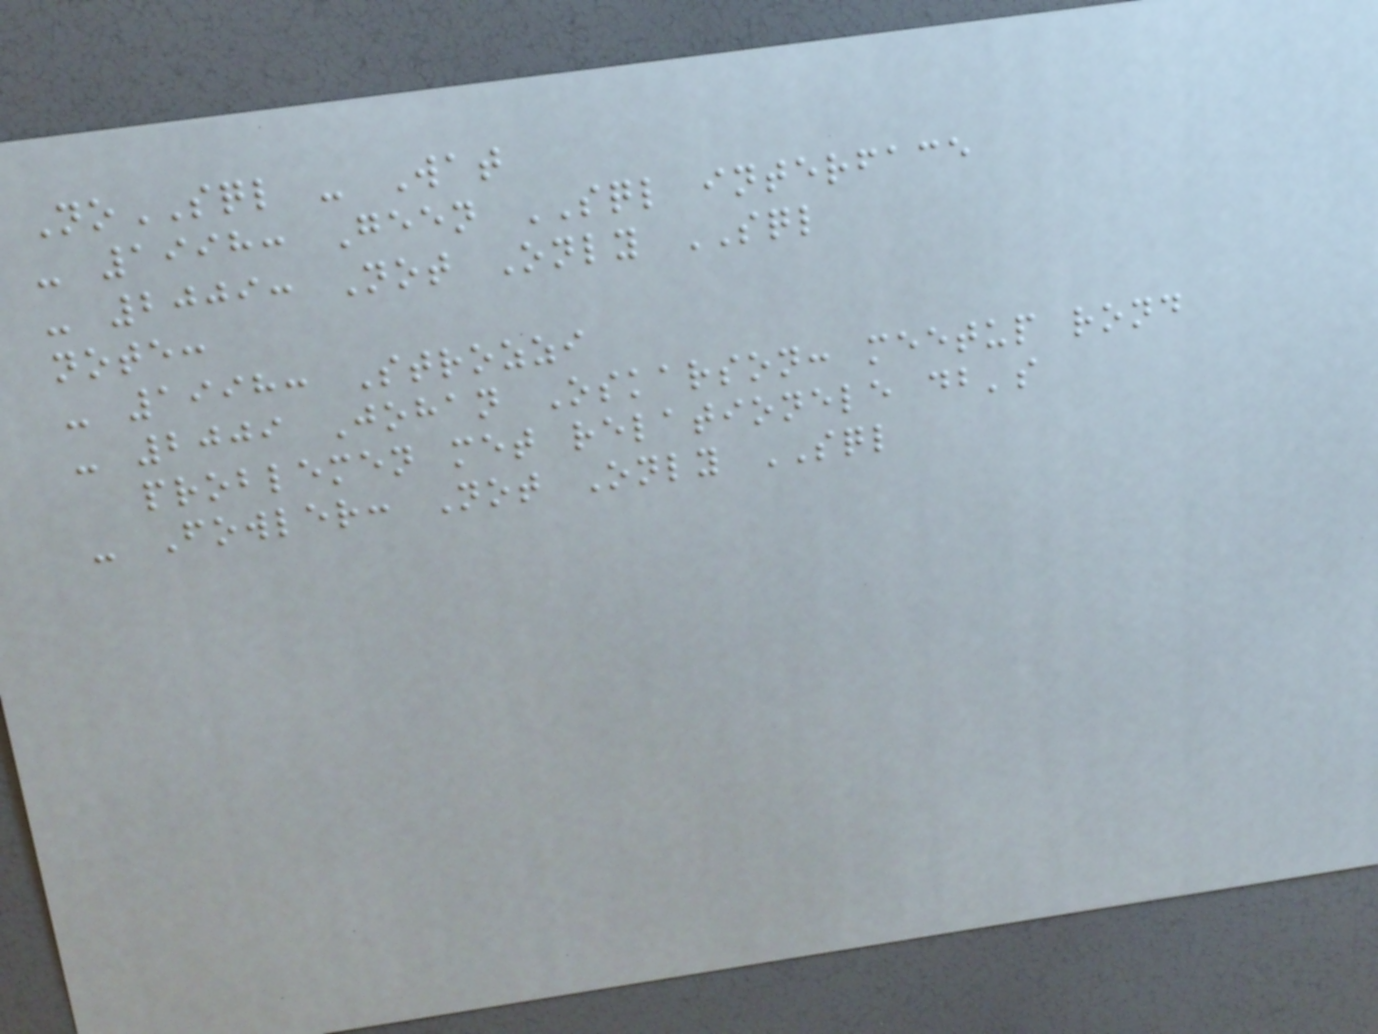NoSQL - Wat
- 1998: Geen SQL interface
- 2009: Not Only SQL
note:
- 1998: Strozzi
- 2009 Johan Oskarson: meetup rond
problemen met relationele db's
- Fowler: Not Only SQL
